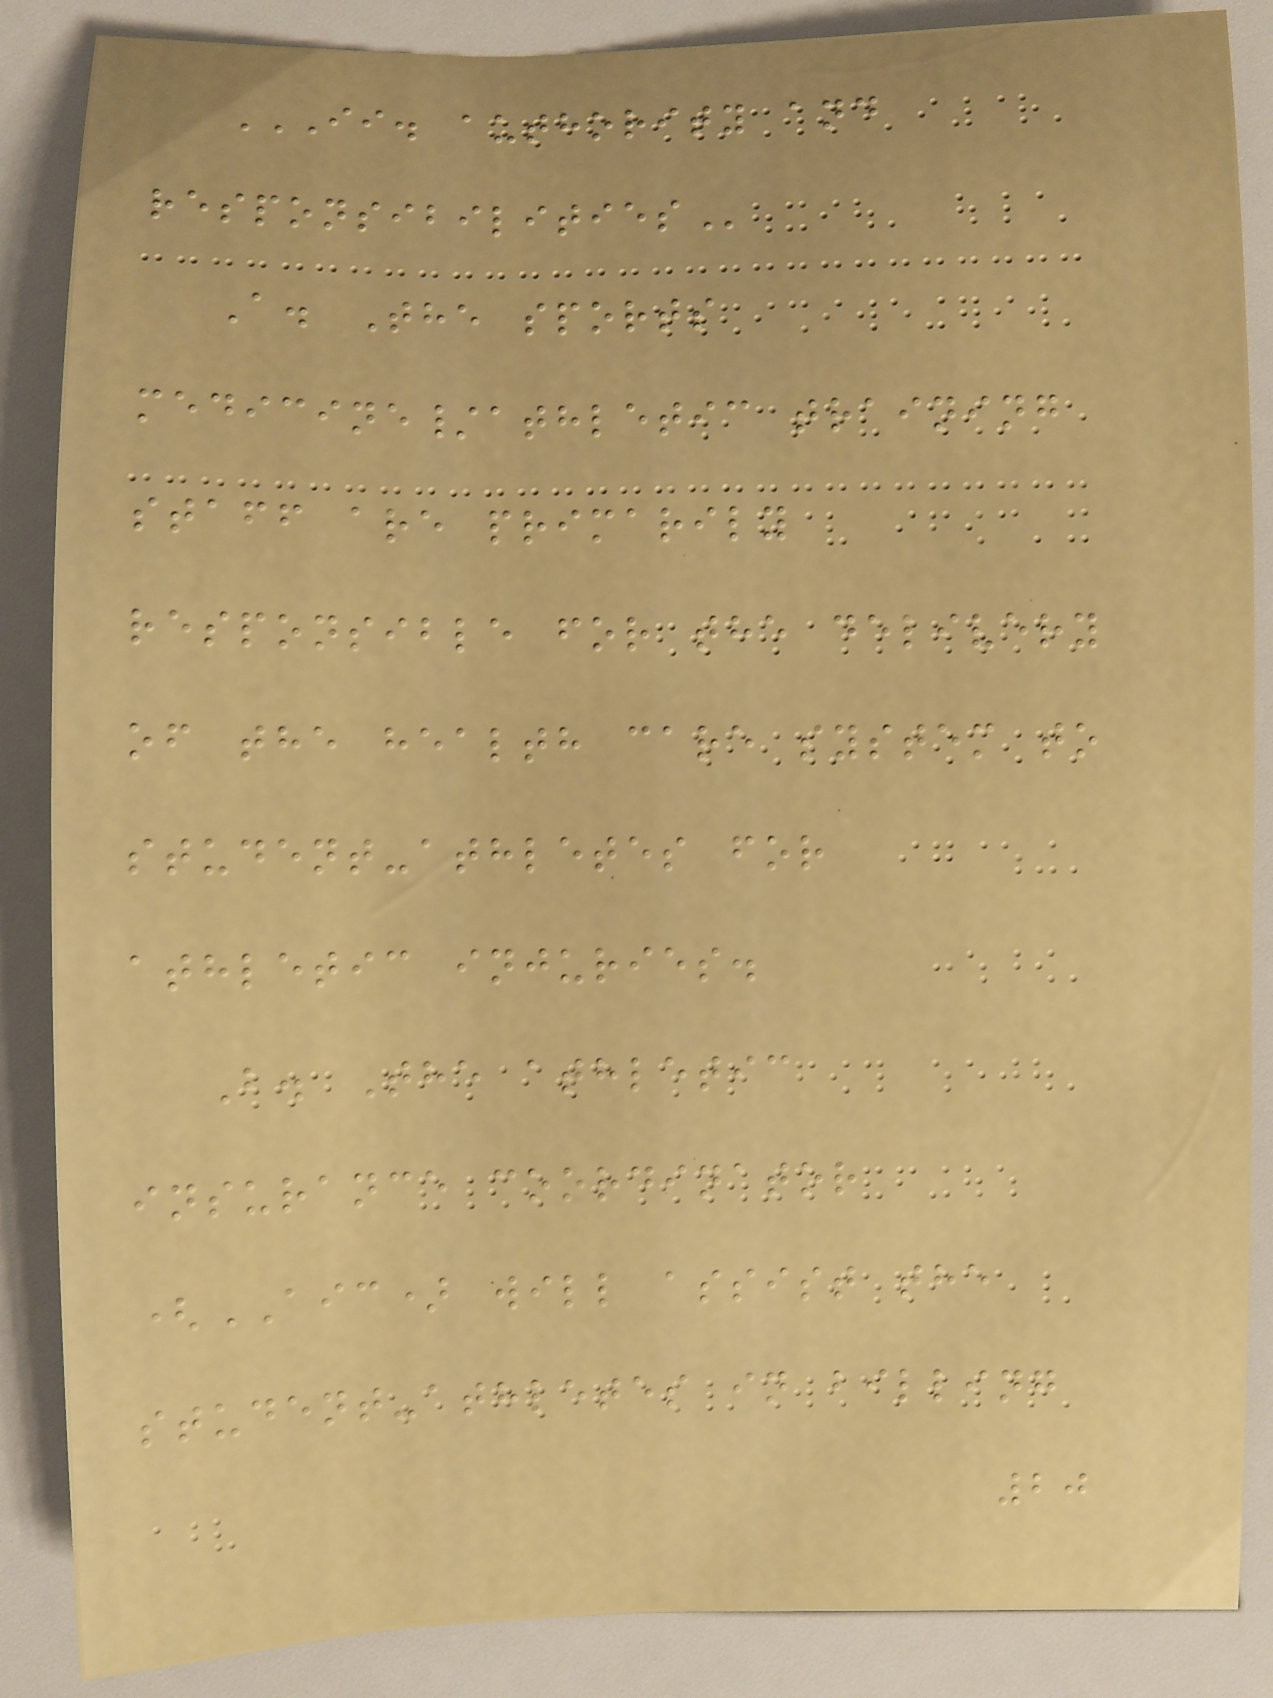II. AUTHORITY AND
RESPONSIBILITIES
A. The sports
medicine/athletic training
staff are primarily
responsible for the delivery
of the health care system to
student-athletes for
athletic injuries.
B. The athletic
insurance coordinator
(AIC) will assist the
student-athletes in billing
20
